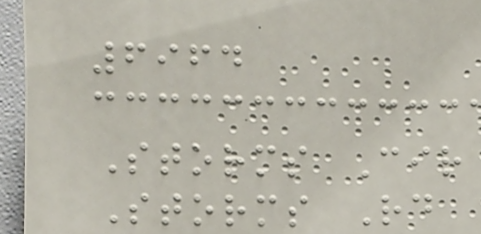6964
Storms Cir
Storms Rd
